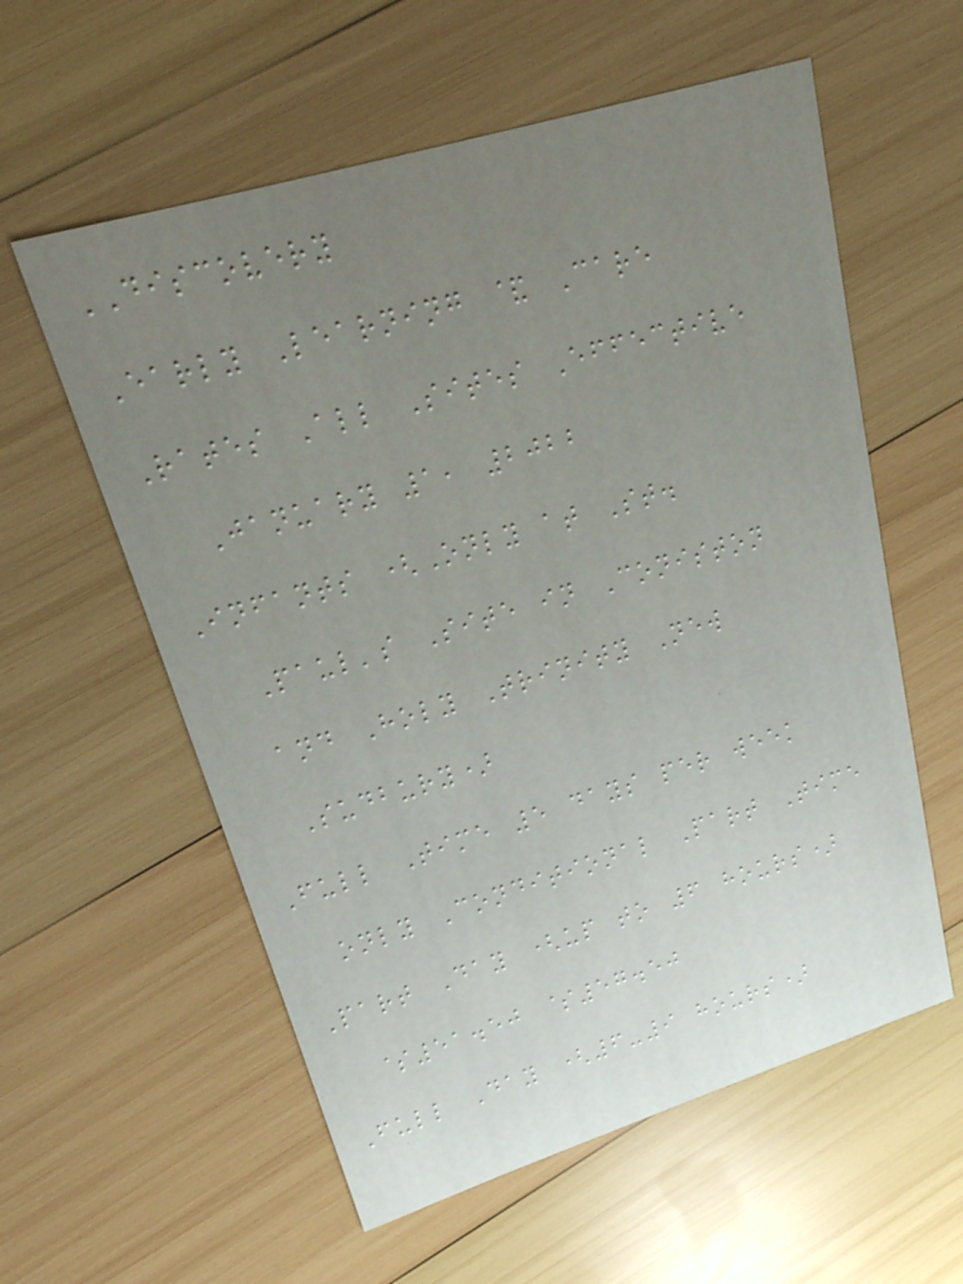DISCOVERY
Early Learning & Care
Rates All Sites Effective
January 1, 2022
Infants (Only at St.
Paul's Site in Coniston
and Holy Trinity New
Sudbury)
Full Time 5 days per week
only Conditional Part Time
Part Day (up to 6 hours)
$51.50 $57.50
Full Day (6-9 hours)
